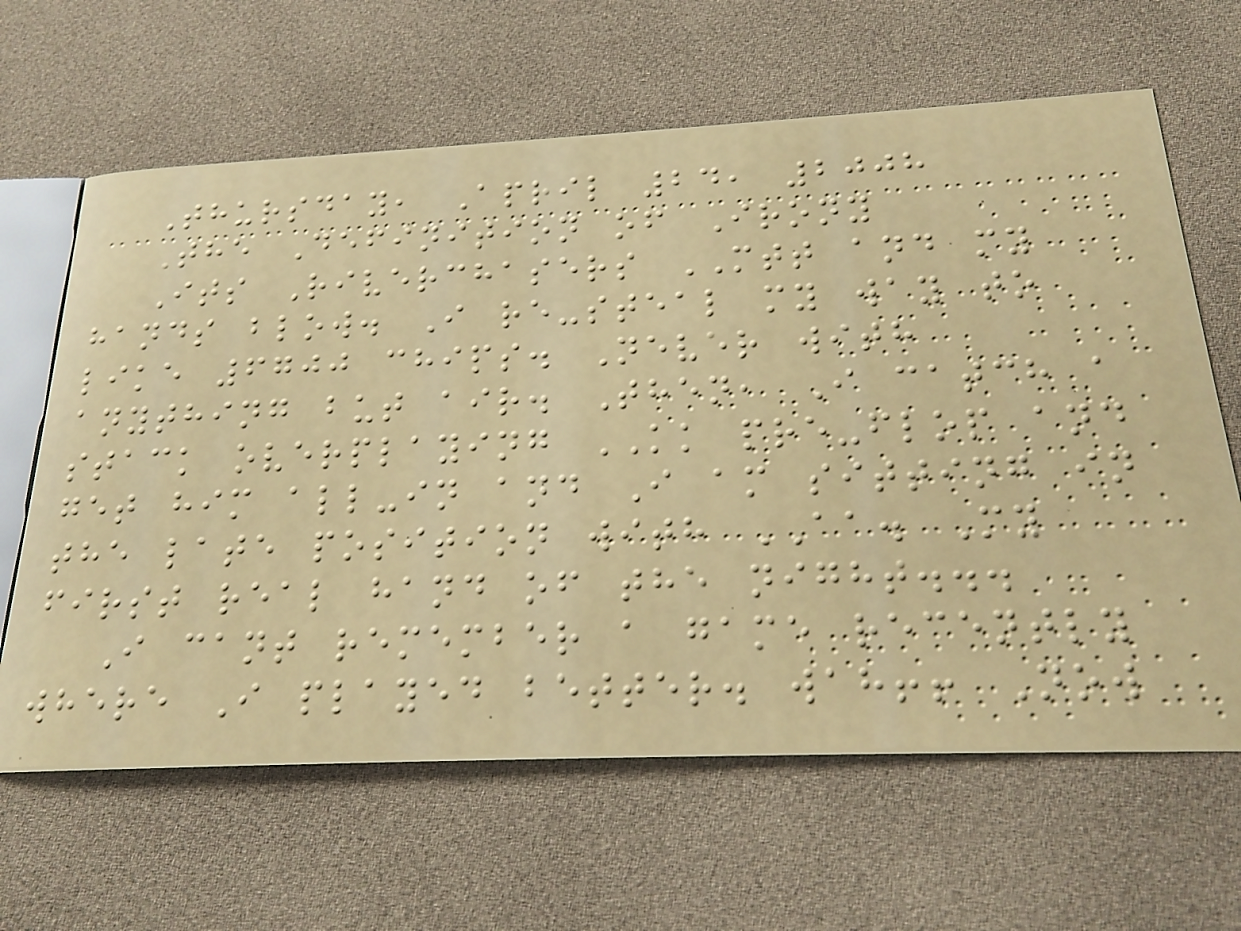Thursday, April 24, 2008
The Definition of Irony
Its Riverchasers MTT and my
hands blow. I re-steal my way to
like 6700 chips. Never with
anything but air. Then, I catch a
stack overplaying KK pre-flop and
get him all-in and I am sitting in
the late position with AA. My
first real hand of the night...
I cant remember a game recently
where I played better. wah!! Now
